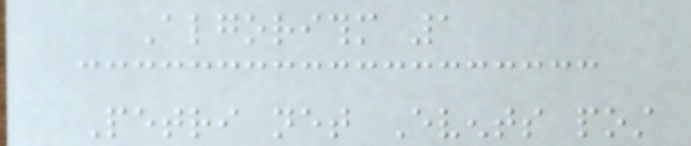Algorithm 1
Petri net Events post
